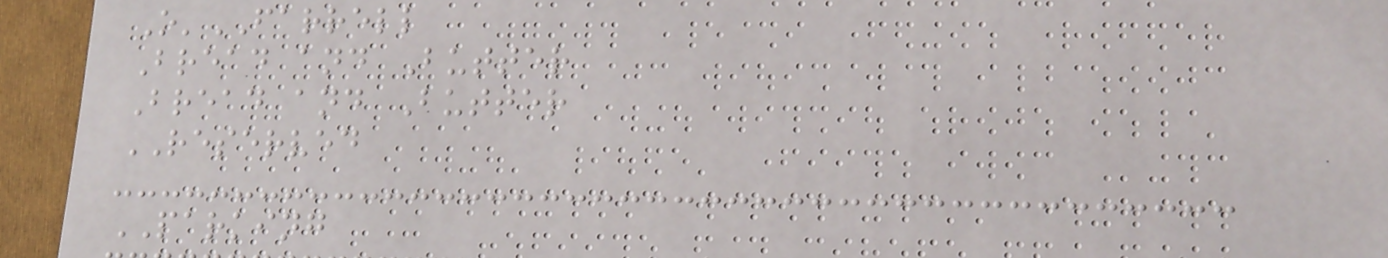O'FARRELL
Bread and Butter
Bread and Butter
RESERVED
PARKING
